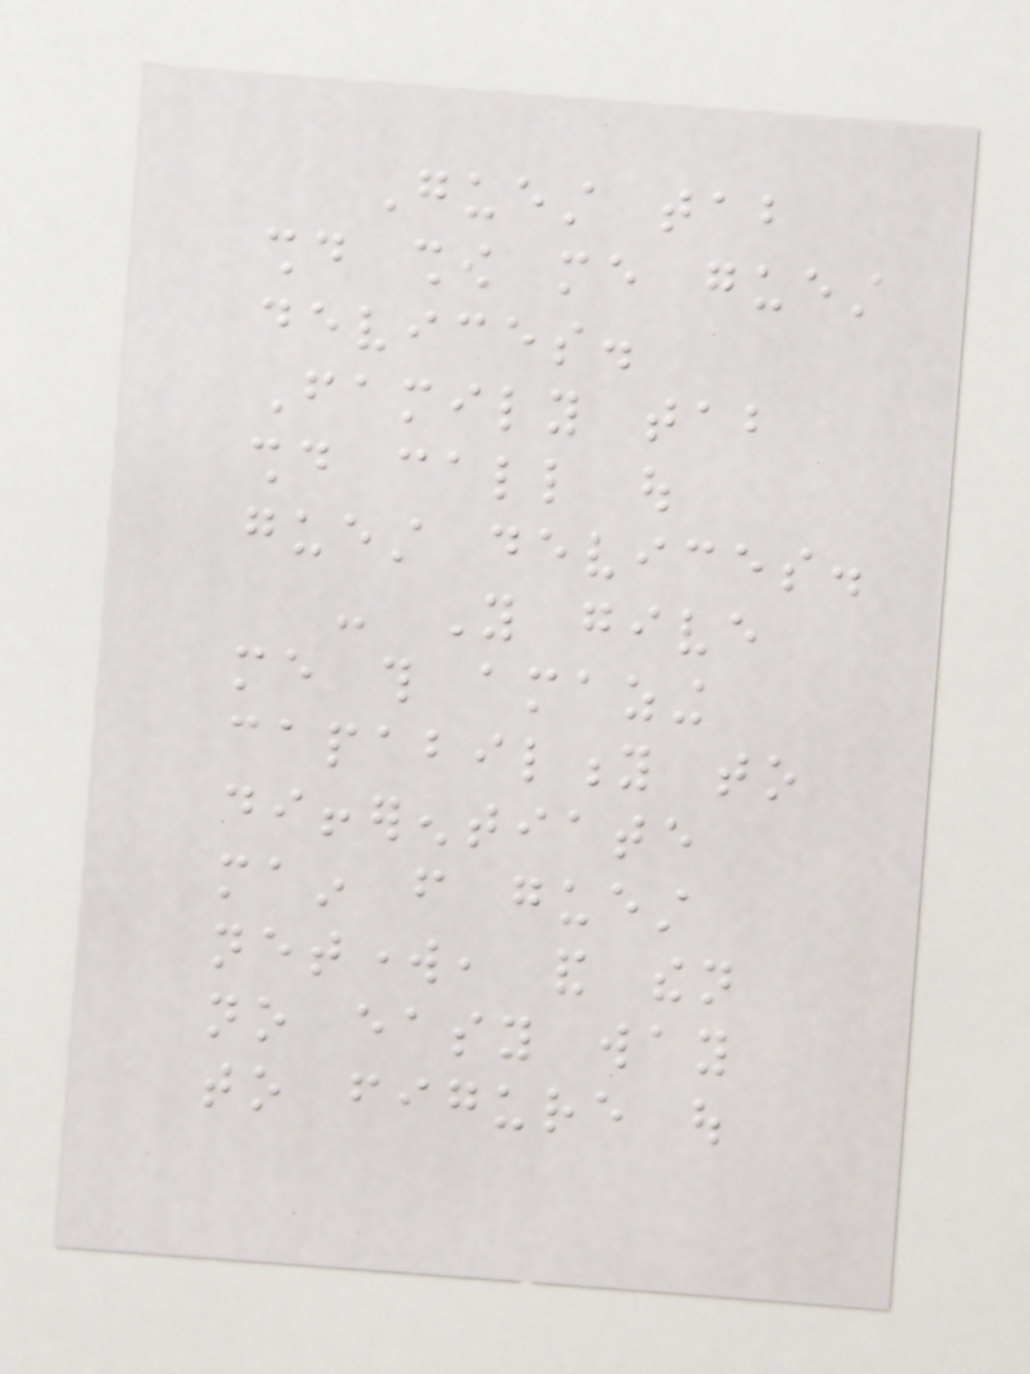Guest tab
should show me guest
devices.
Family tab
should call out
guest devices.
- You give
me this amazing
capability to
differentiate
main from guest
network, and then
no easy way
to figure out
